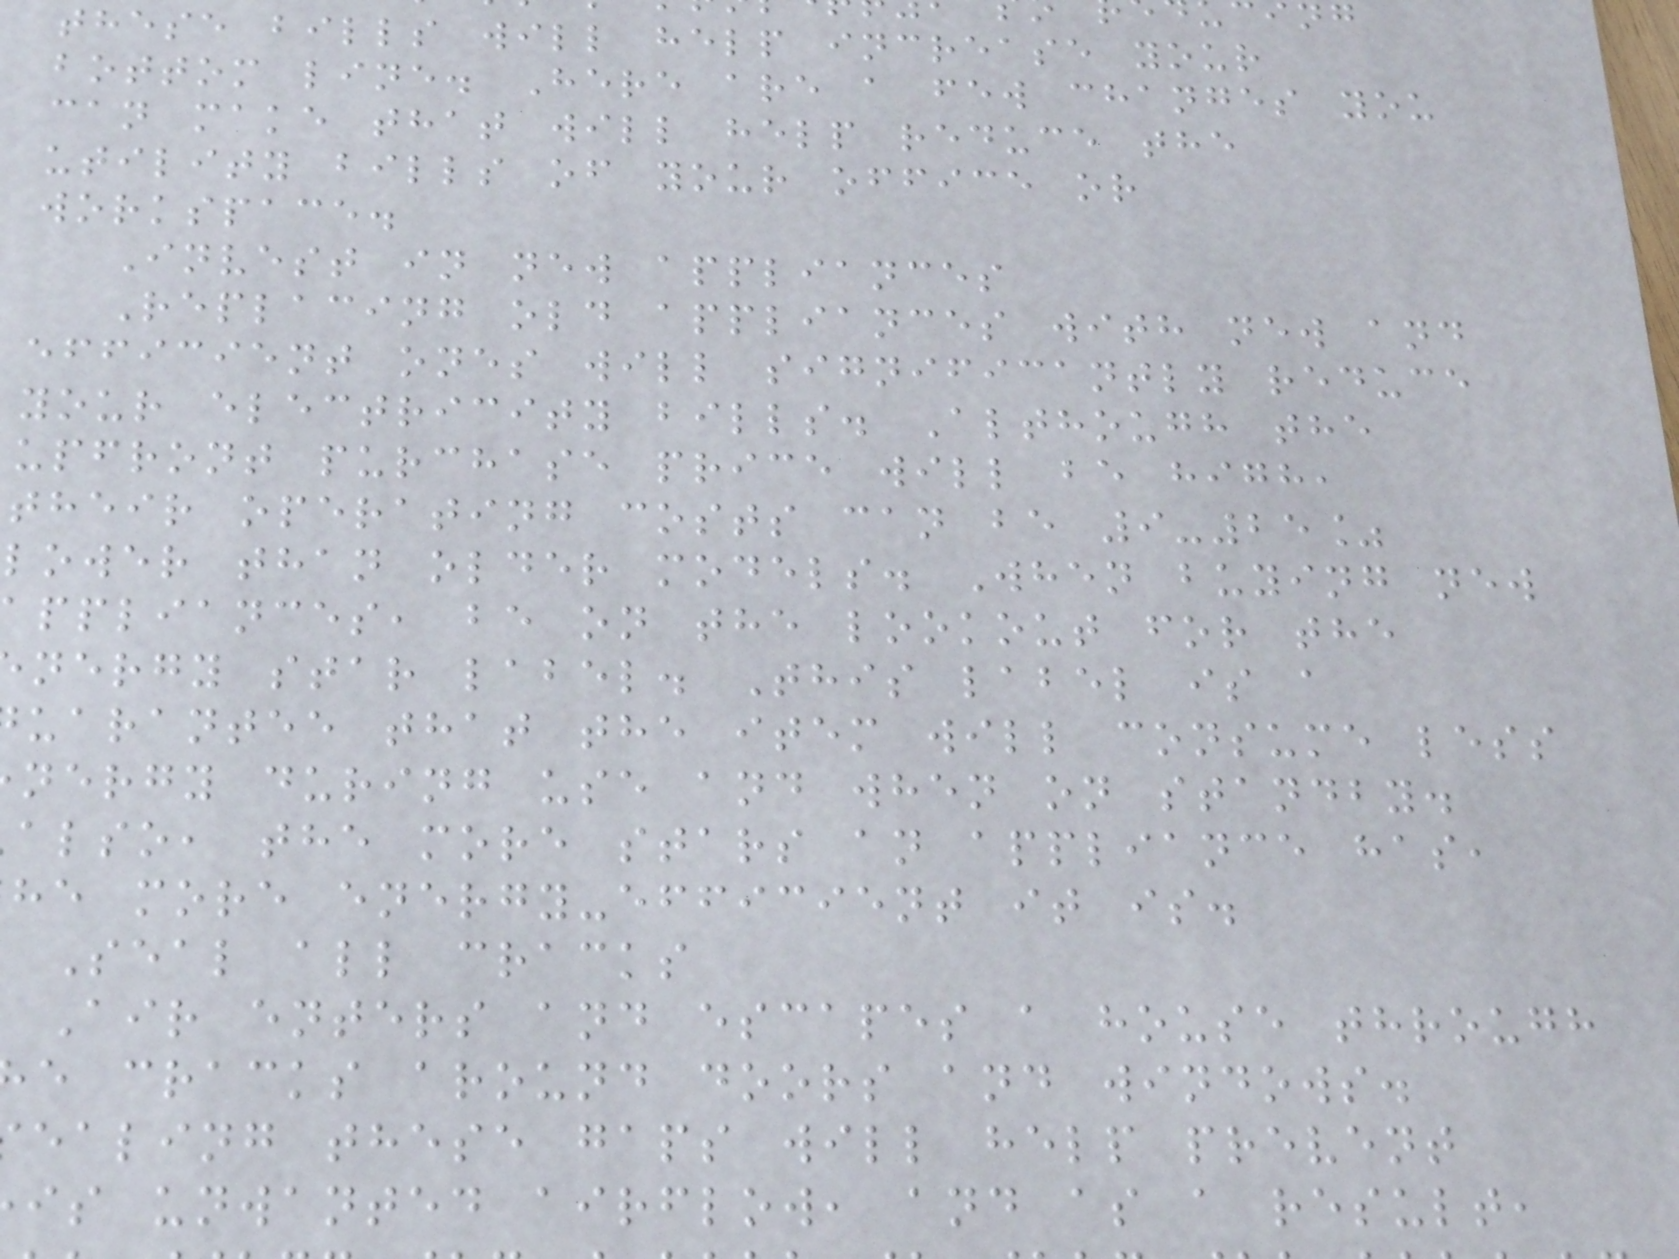these bills will help increase your
bottom line. Here are a few changes you
can make that will help reduce the
utility bills of your office or
workspace.
Invest in new appliances
Replacing old appliances with new and
efficient ones will significantly reduce
your electricity bills. Although the
upfront purchase price will be high,
their operating costs can be 9-25%
lower than older models. When buying new
ppliances, be on the lookout for the
nergy star label. This label is a
uarantee that the item will consume less
nergy during use and when on standby.
also, the more stars an appliance has,
he more energy-efficient it is.
Seal all cracks
Air enters and escapes a house through
e cracks around doors and windows.
ealing these gaps will help prevent
is unwanted airflow, and as a result,
